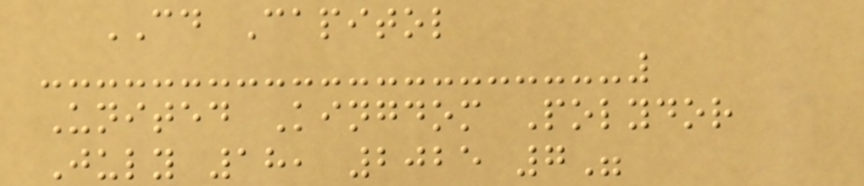CD Capitol
United Kingdom Polydor
July 18, 2025 7"
